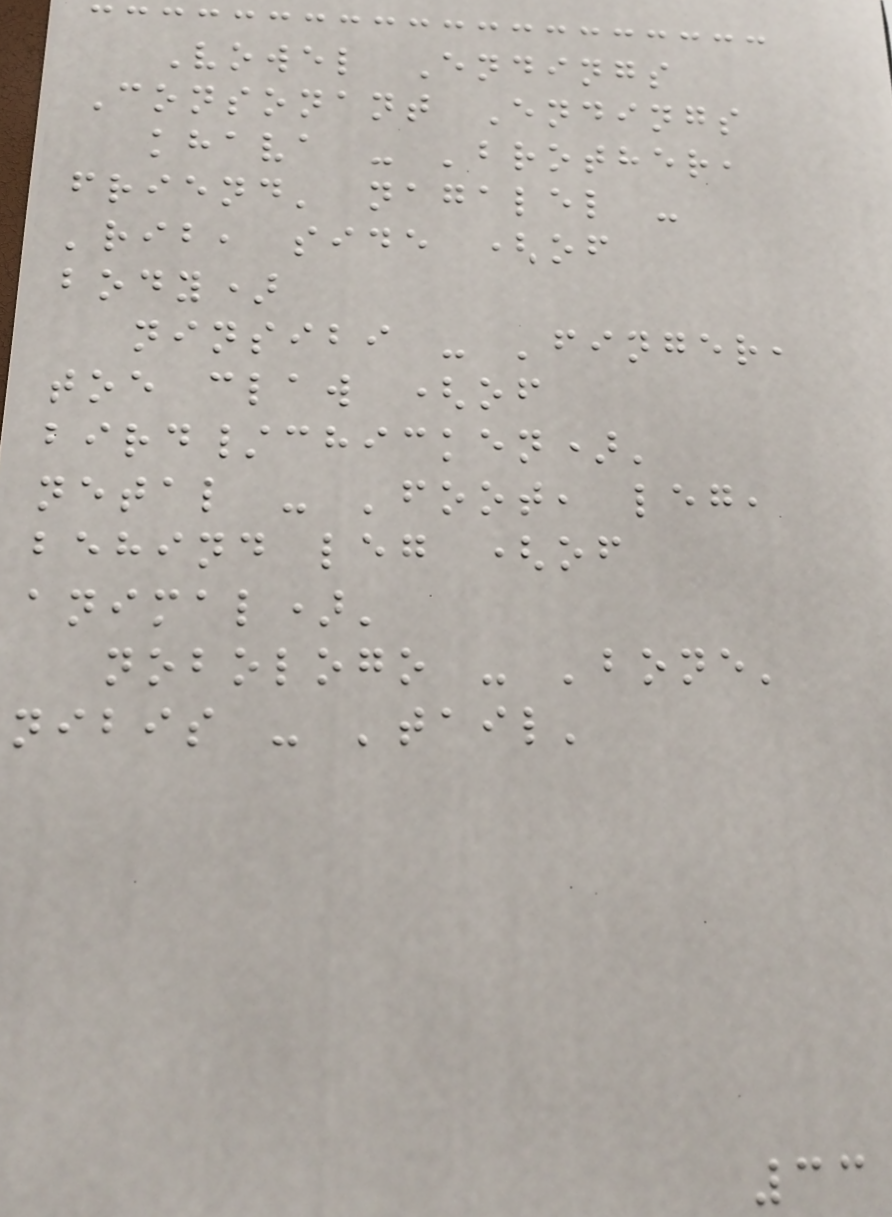Vowel Endings
Consonant Endings
khava - 'brother,
friend' nagalel -
'rib, side (of
body)
ninsibi - 'finger,
toe claw (of
bird/chicken)'
netal - 'foot, leg,
behind leg (of
animal)'
nobologo - 'bone'
nibis - 'tail'
33
